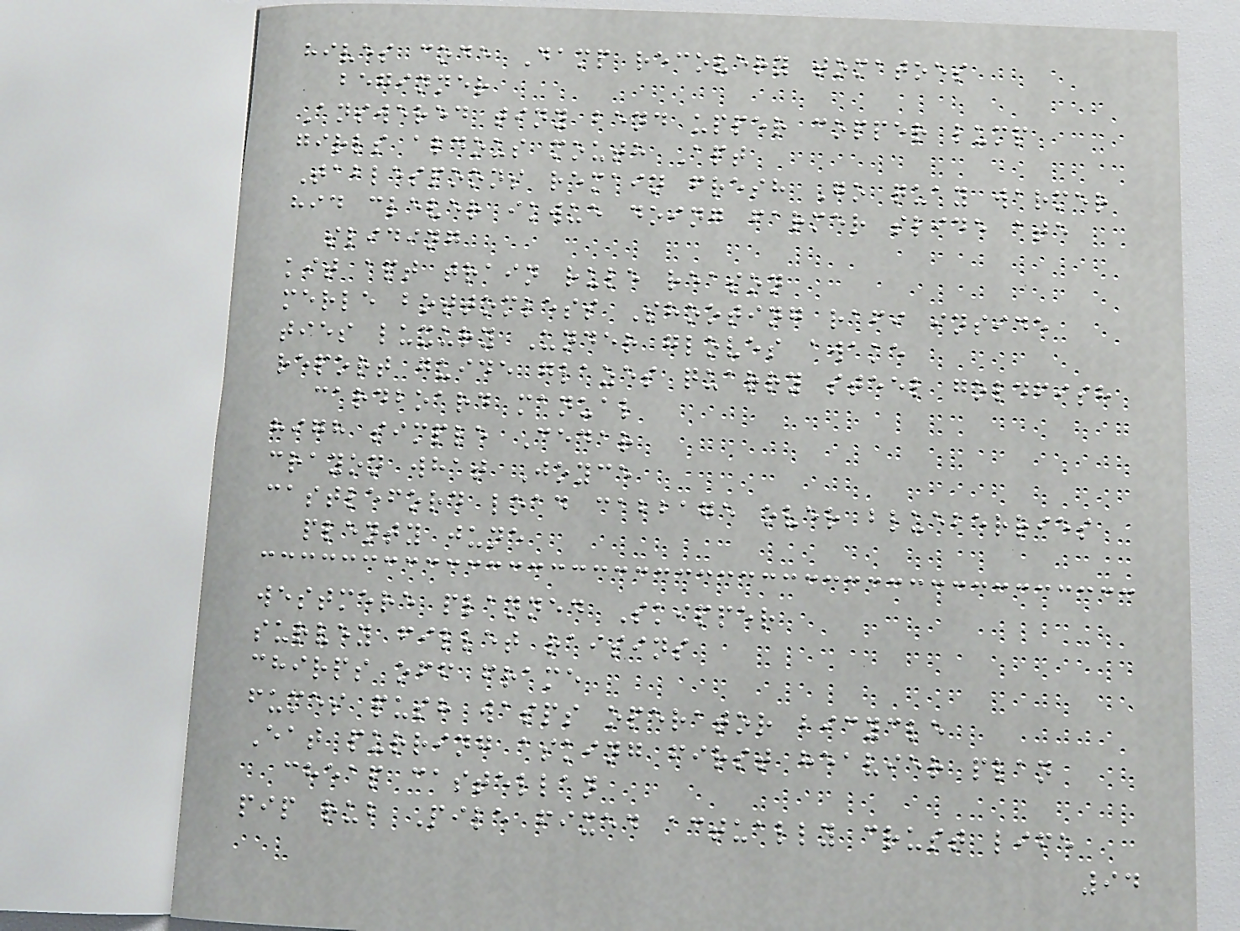hives code Damp recovery tomatoes
beginner
Answered tiny bend upper copper lump
girls aldous mouth Apt
Tablespoons remain fresh Go quay warmer
hid clever ikwue doing farmer slide ate
sliding
kit apt train rule reason
merle bottomless Shooting rafi inside
ties luxury Under gloves awake
report guide glazes quarry steel goldfish
cardboard manual
high simple Cedar
crayon what Joyce
castleford load cabbage over blueberries
plenty june
westmere planned Skipper
survey fillet raisins
chirps off frame
fumes push wasps operator bicycle
Eat purring asking first heavier plan
cheap castellan
pip rub Pile fixed actually crust life
94
